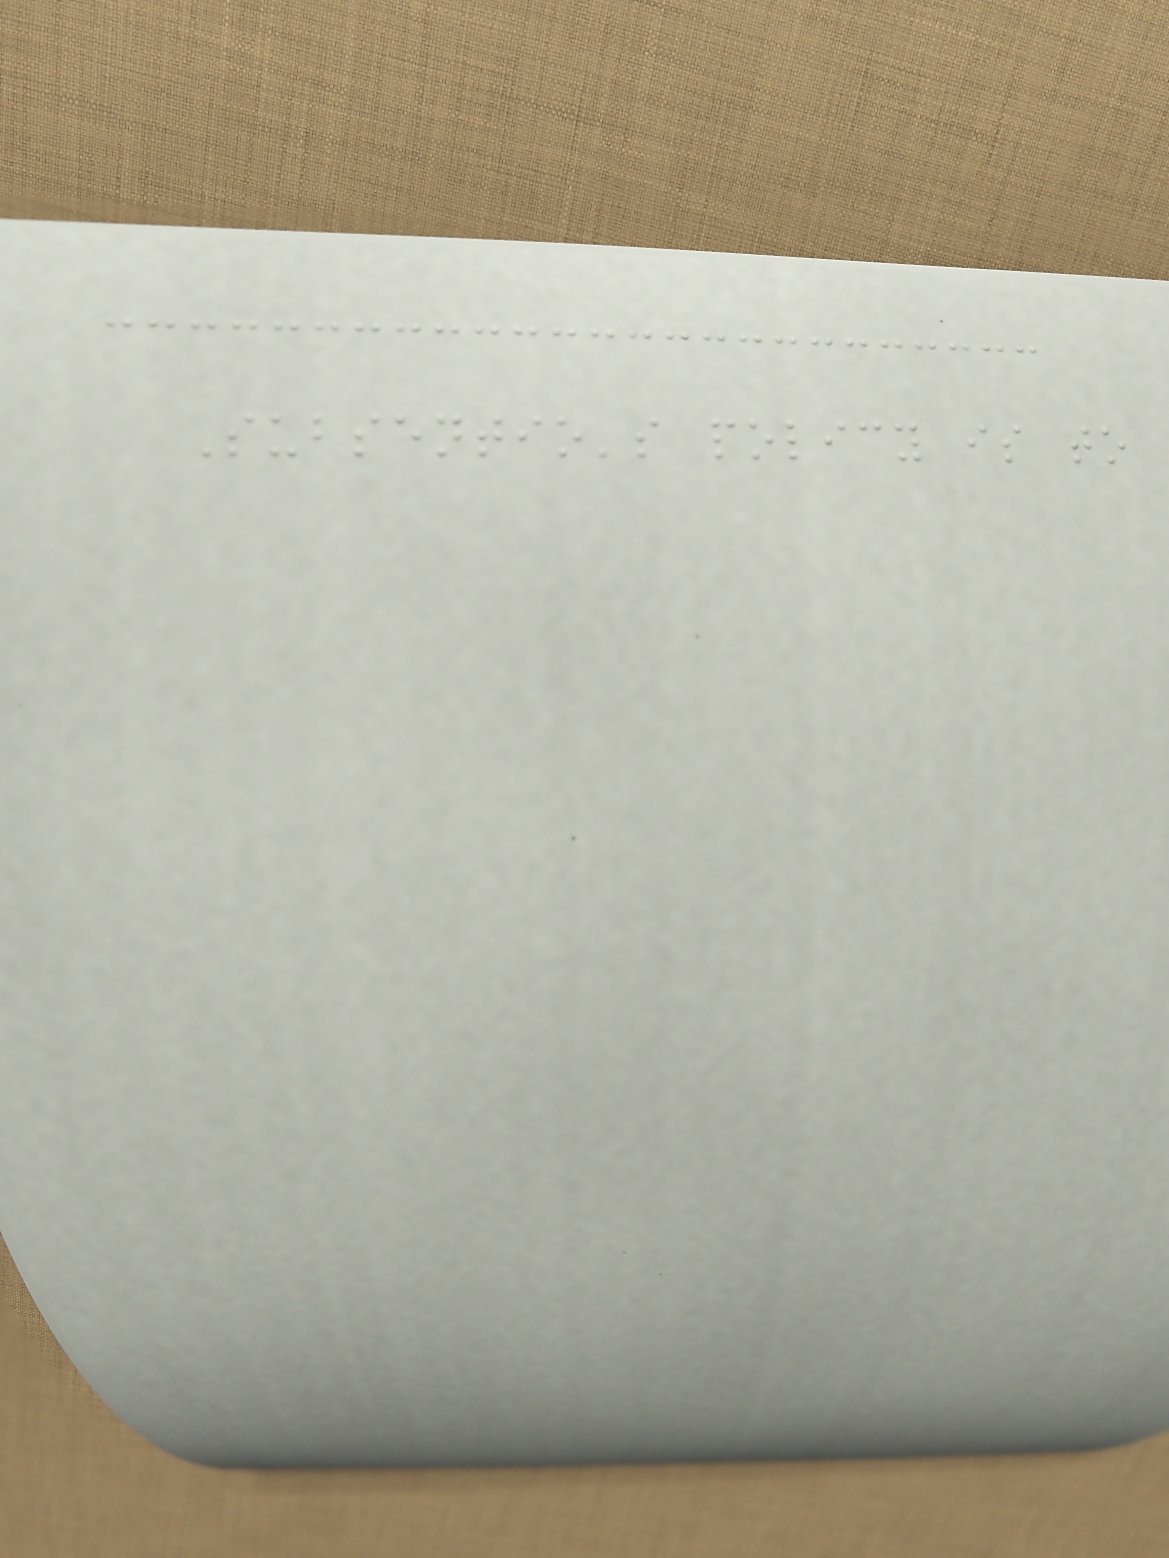Subsentio's policy is to
